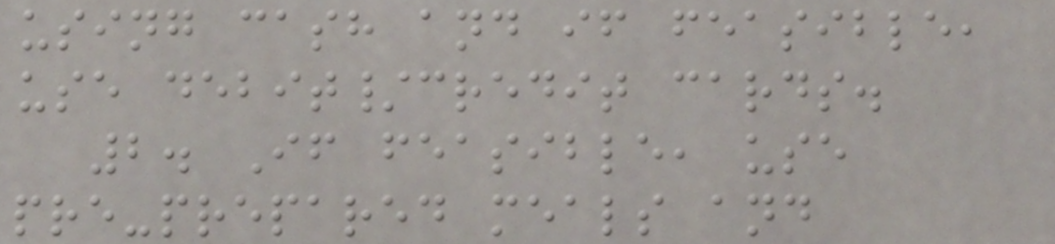using cash and if feasible,
use debit/credit cards.
2. If feasible, use
pre-prepared meals and
